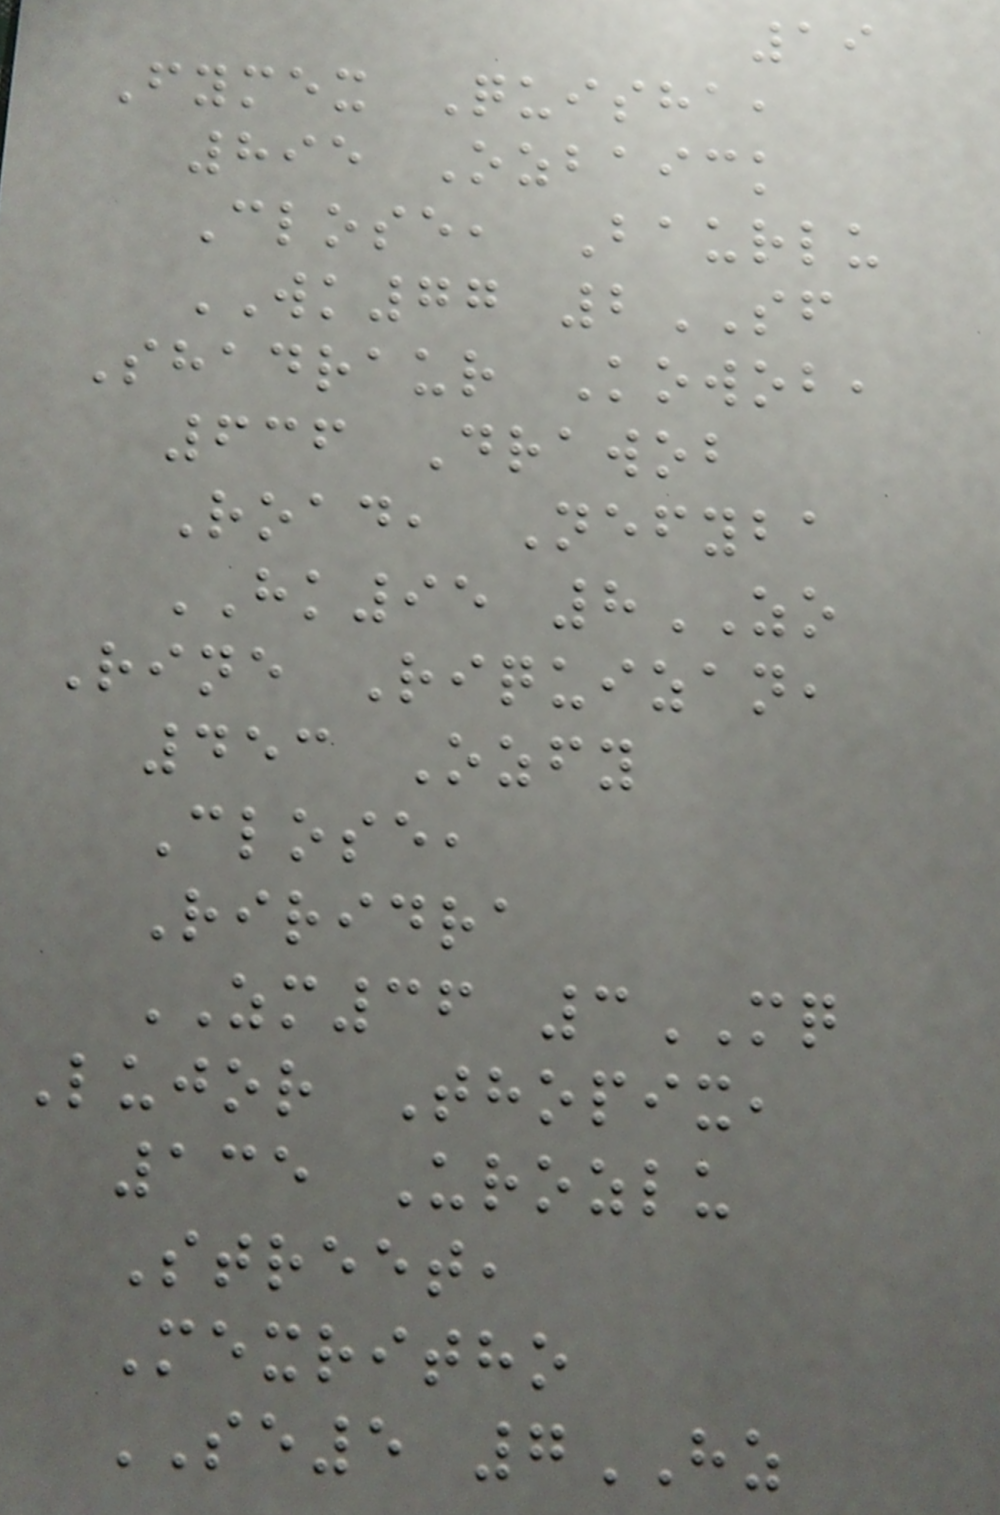19
Fymex Quisha,
895 Ozbaick
Close, Baurlu
WK77 2SF
Shadraur Kowob,
636 Drawob
Road, Nefyba
HK95 8ZO
Rine Riquizan,
453 Ozfy
Close,
Riridra
ZM36 3MQ
Lujor Thopix,
135 Urozlu
Street,
Mexritho
SE5 7HZ
